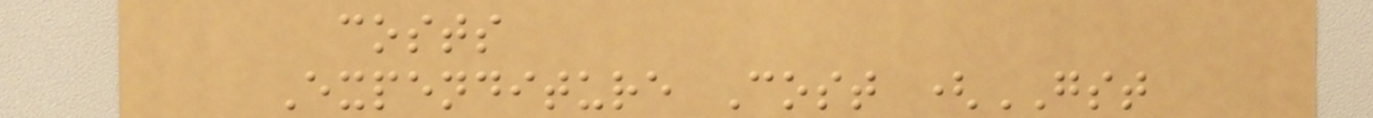costs
Expenditure Cost (GST
